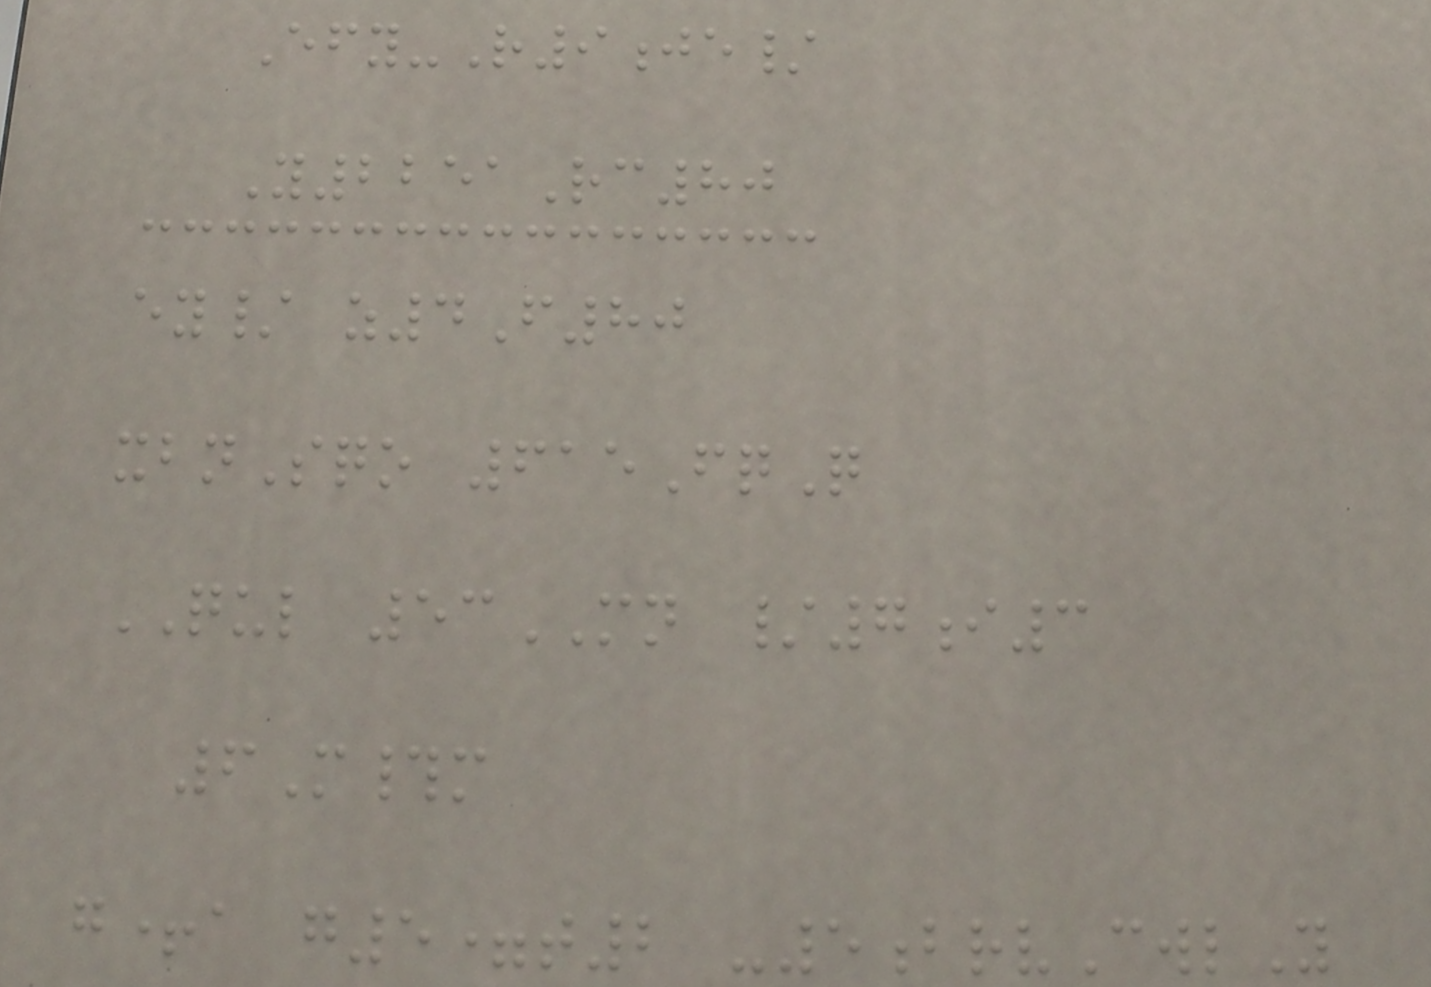Efy-R9je/
Y2251Rc80
ey/ z4F80
xbnSqo 615FqQ
QUL 53MN /7i3
6M#m
g+a g5=t2 -5brvCwlY
